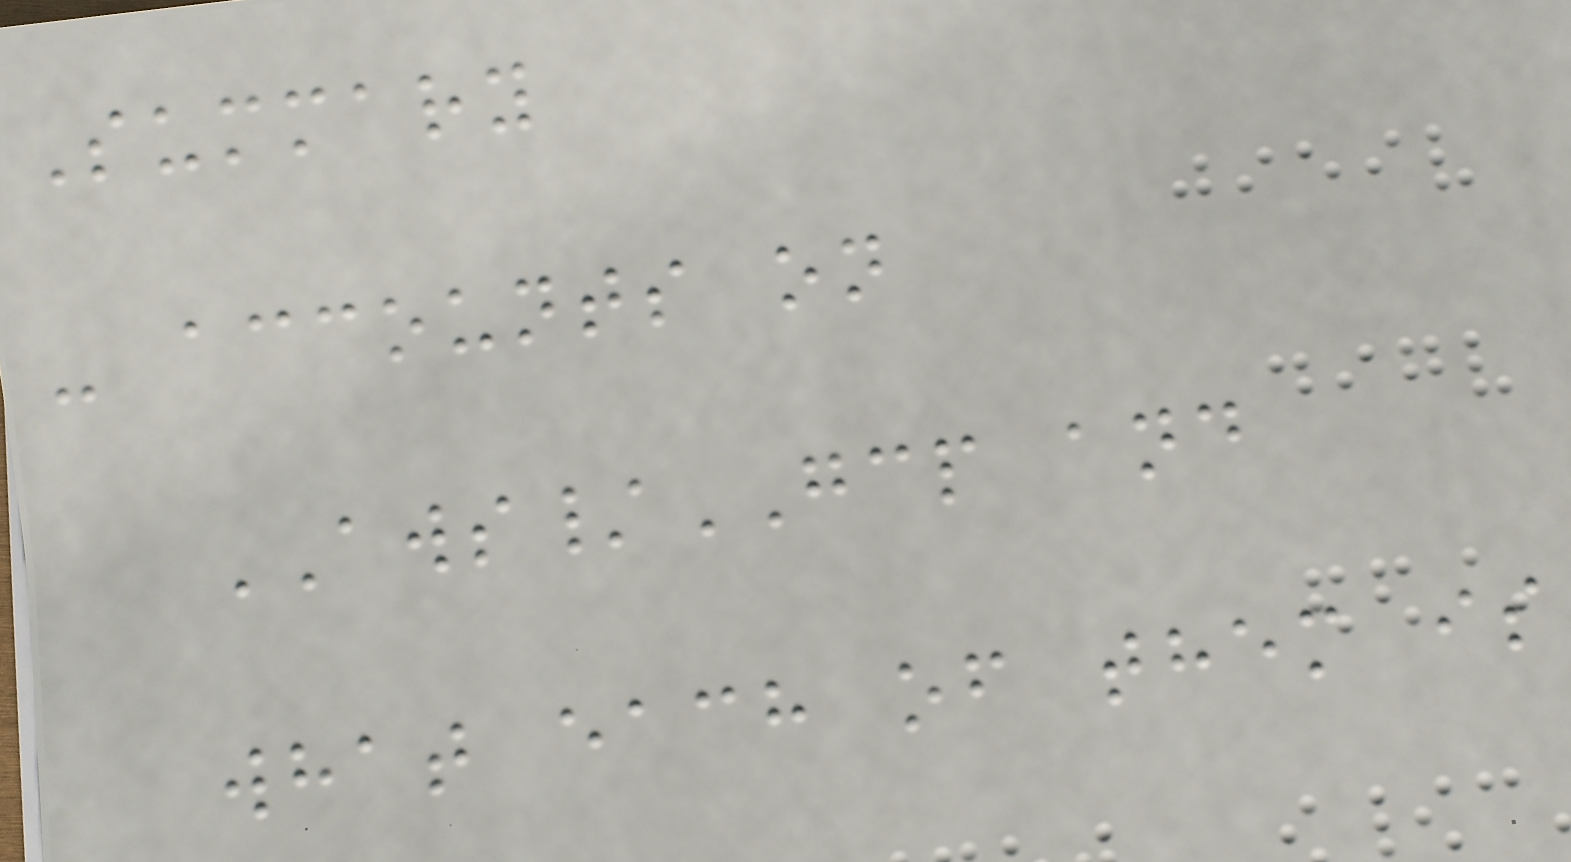Summary
- accounts on
AWS/GCP and
what each of them is
